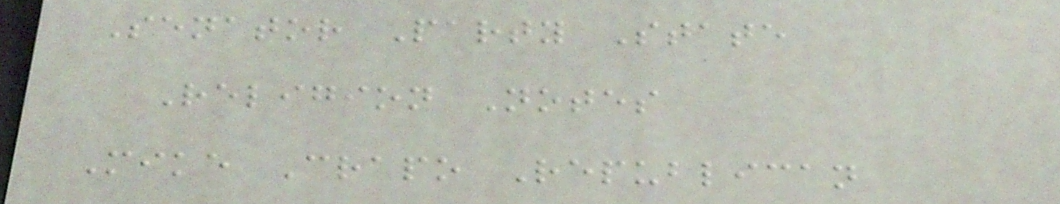Senator Party State
Religion Notes
Mike Crapo Republican
